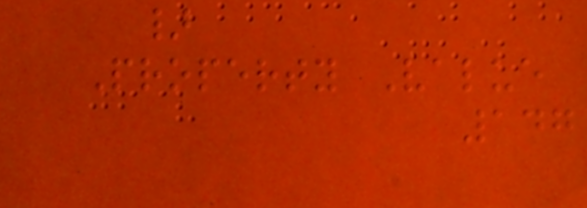}
Property Value
147
